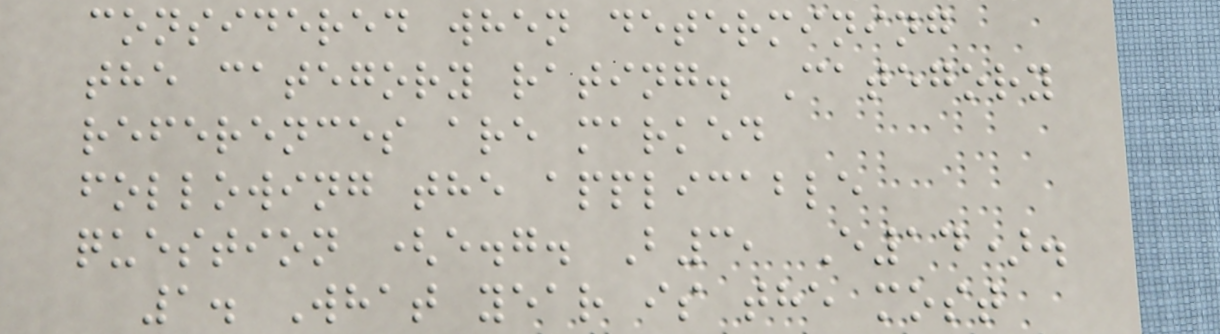considered when determining
the category rating. Category
references are marked
following the applicable
question (e.g. B3, E14).
1. What year is the most
